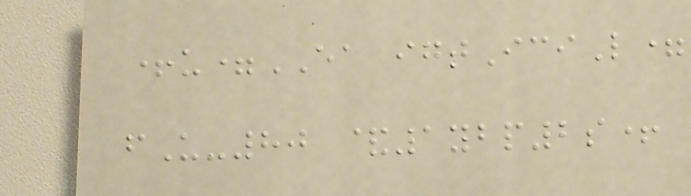+u=EA igtIciL=
fU-80 &1ybp2s+
